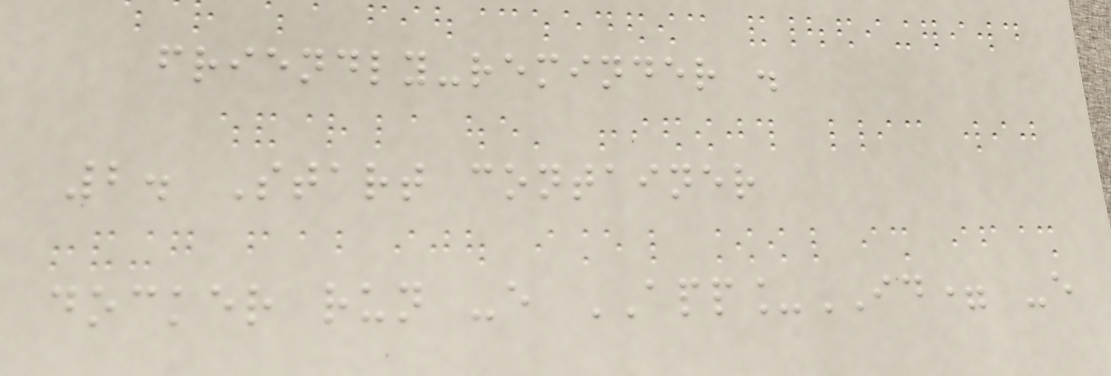friendly-reminder .
2. Start container
docker run -e APP_ID= -e
